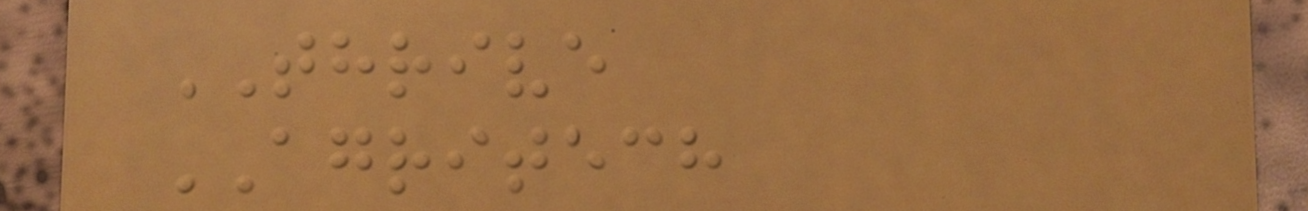THRIVE
AGRITECH
